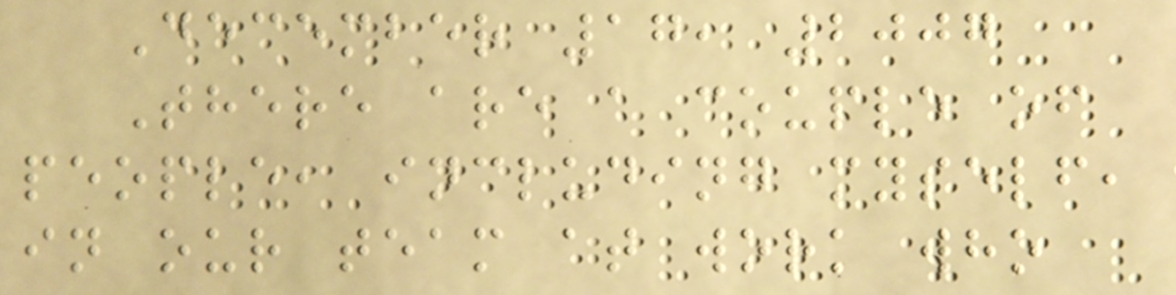December 17, 2007
There are a couple of
people, including myself,
in our team at work who
